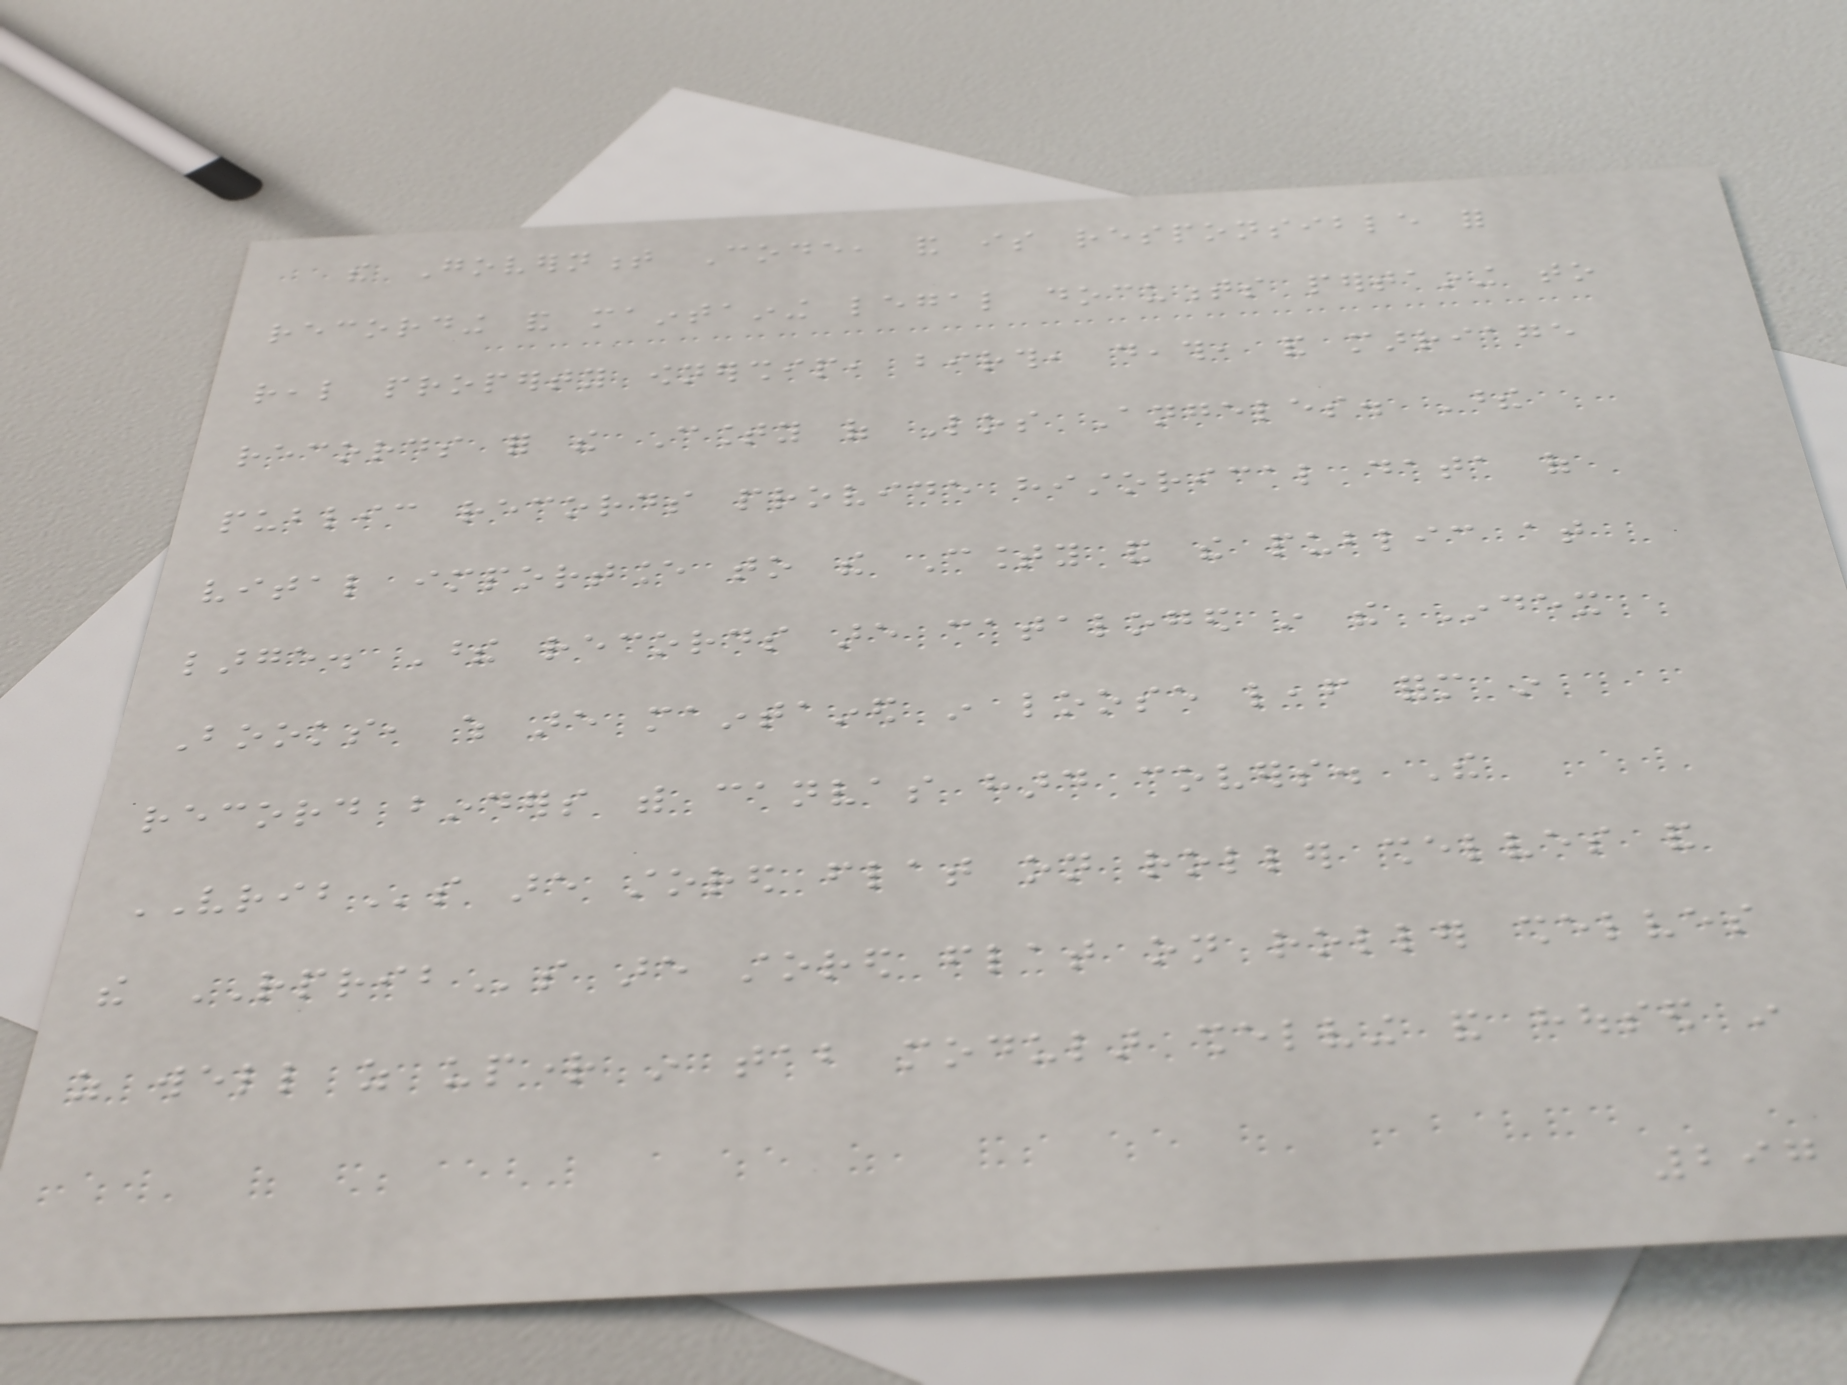the Government Code, and is responsible for
recording and maintaining legal documents pertaining to
real property ownership, birth, death, and marriage
records for the County of Los Angeles. These
public records provide historical data of
vital importance to the County and the public at
large. These records are cataloged in the Index
Books, which are maintained in loose leaf form in
record binders with canvas hard covers. The
VRIBs are stored flat on roller shelves and
the RPRIBs are stored flat on roller shelves
as well as upright in tab modular shelving and housed in
297
